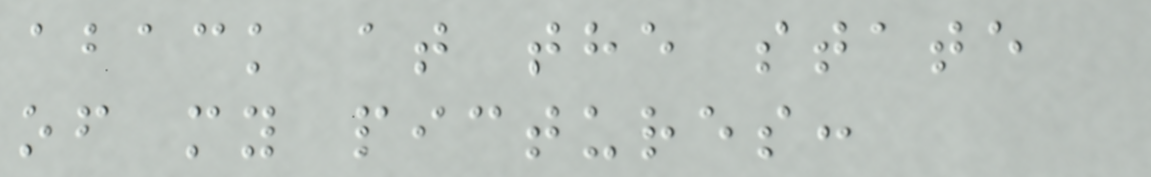aback at the state
of my pictures:
